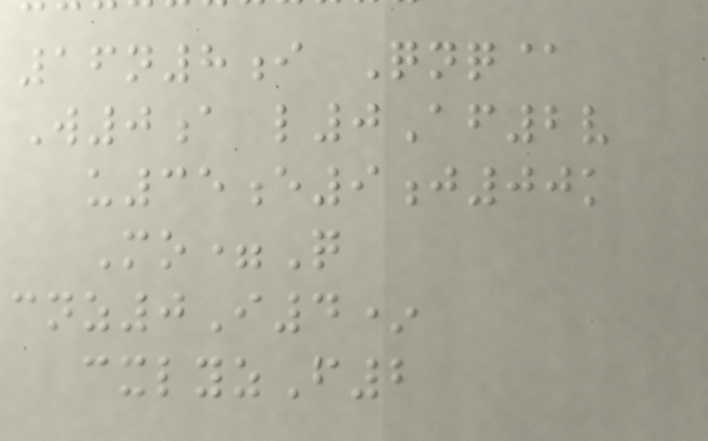16n8i Qnq@
W0a l0Af2v
u35e9j00k
Mo=Q
cnz0I4*
cxlyzF2
